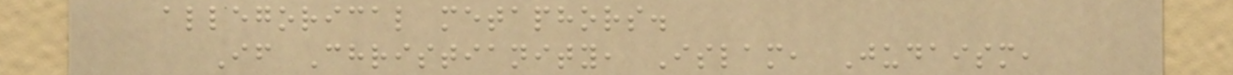allegorical metaphors.
If Christianity, Islam, Judaism,
